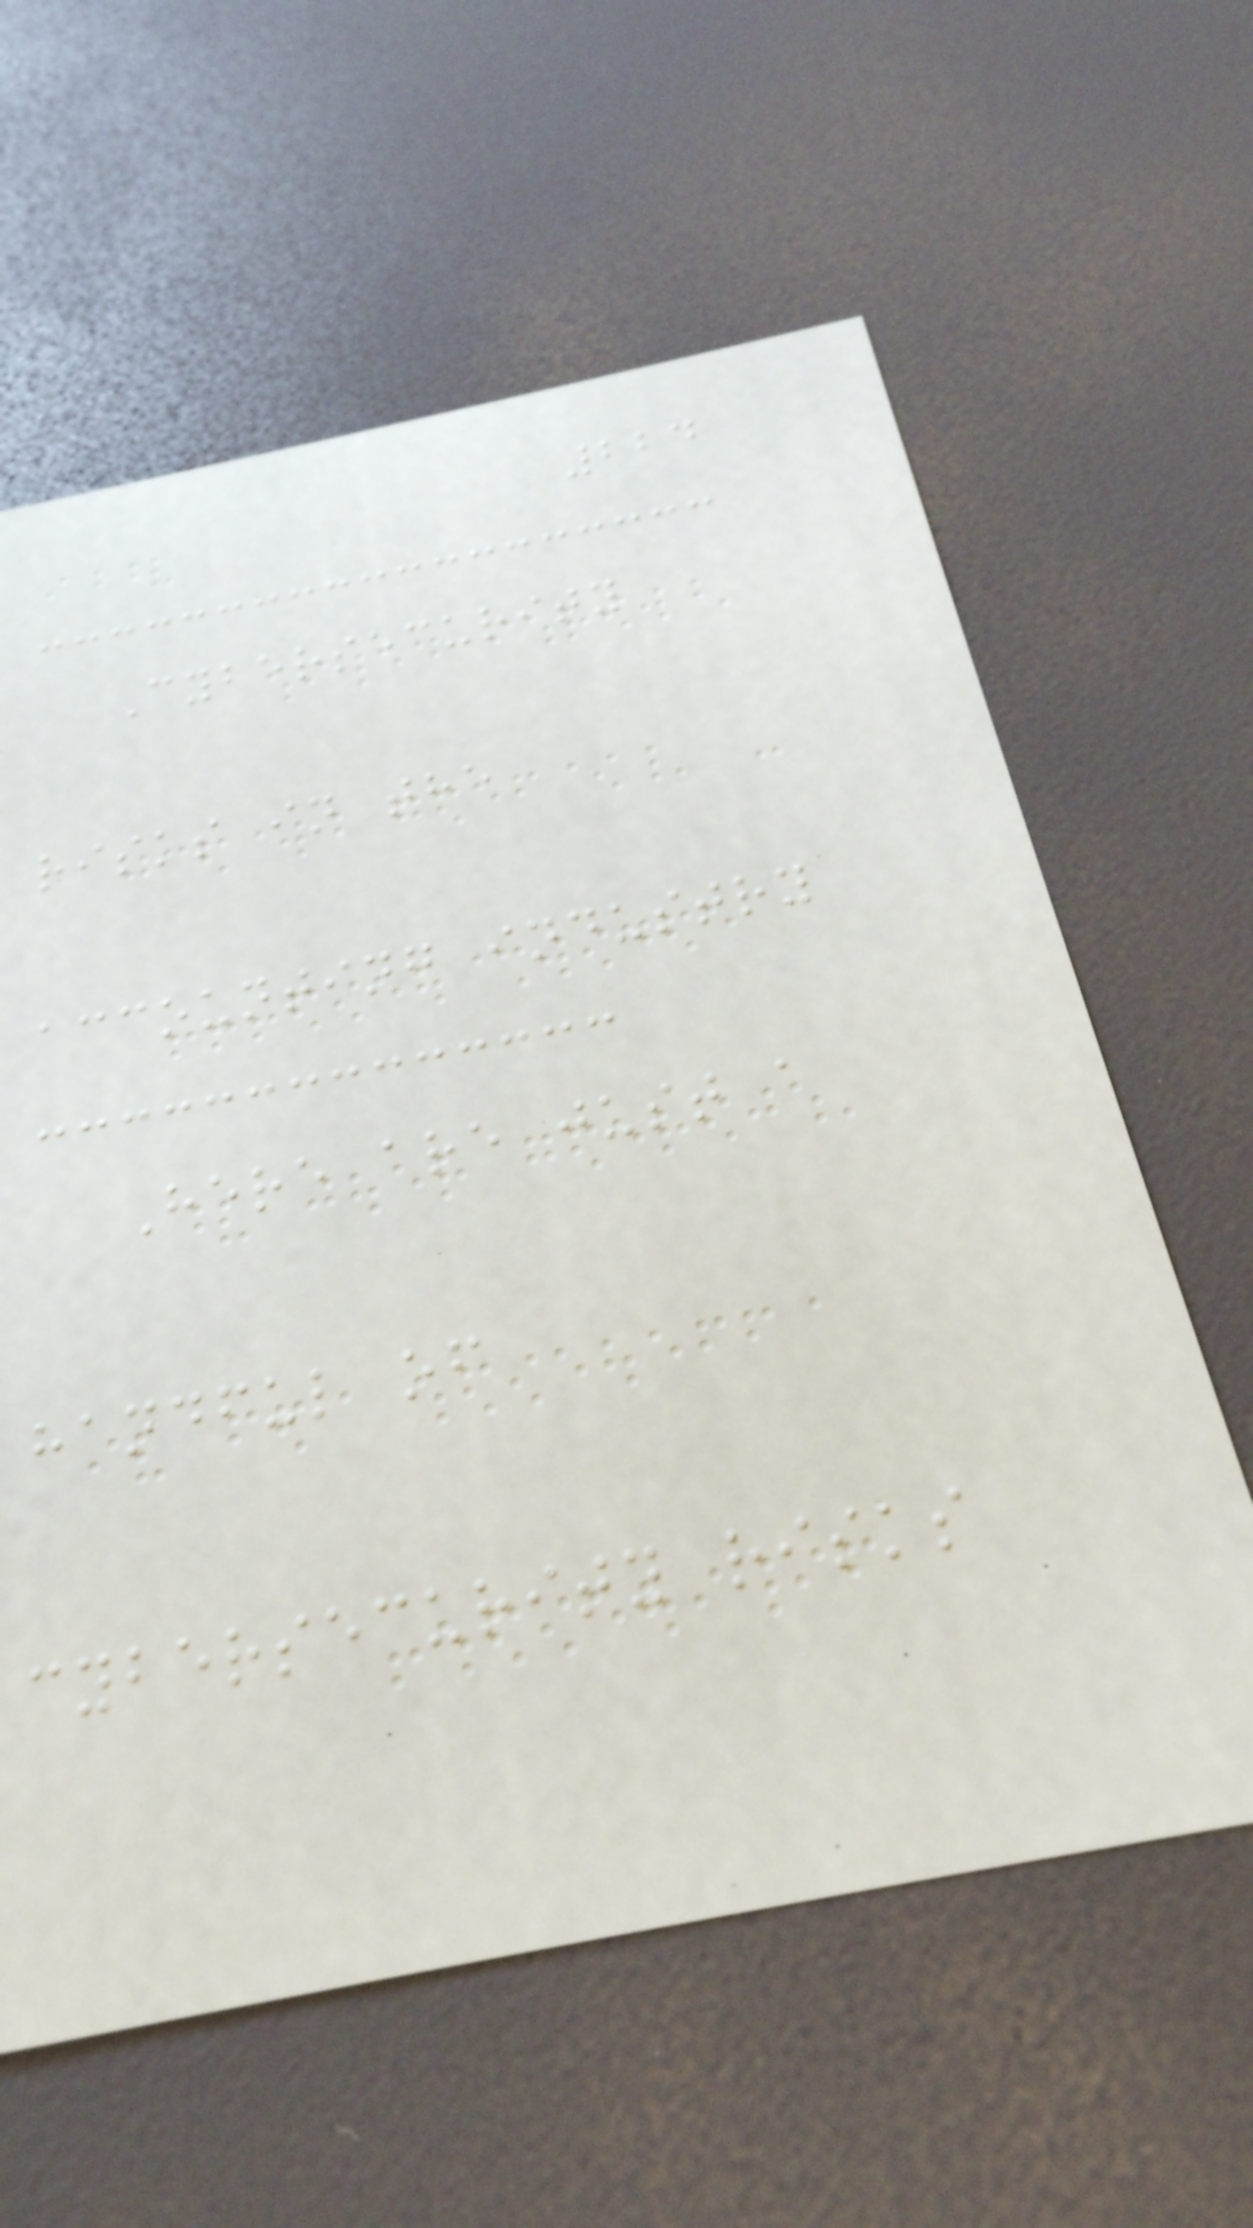224
Cybersecurity
risks in the
accounting industry
Here are just a
handful of
cybersecurity risks
